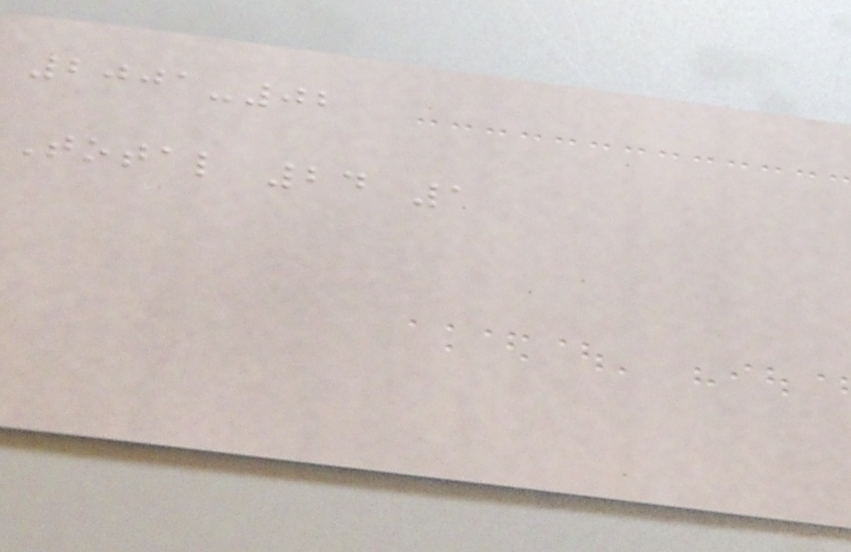2001-02
Total 24 1
